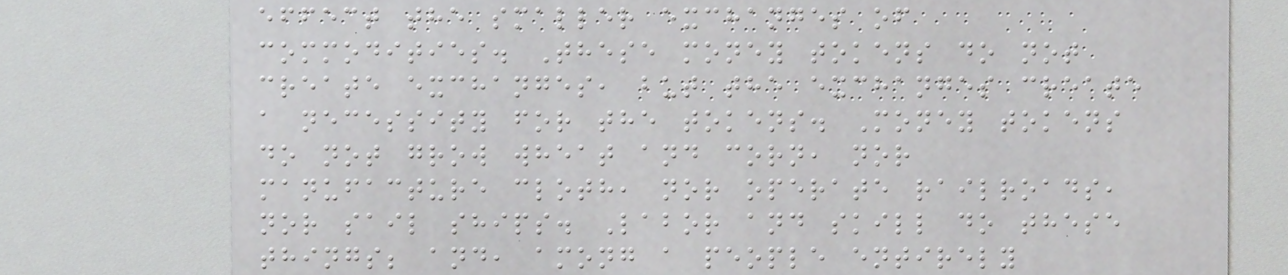effect the smaller exchanges of
commodities. These money tokens do not
create exchanges, but the exchanges create
a necessity for the tokens. Money tokens
do not grow wheat and corn, nor
manufacture cloth, nor operate railroads,
nor sail ships. Labor and skill do these
things; and, among a people entirely
